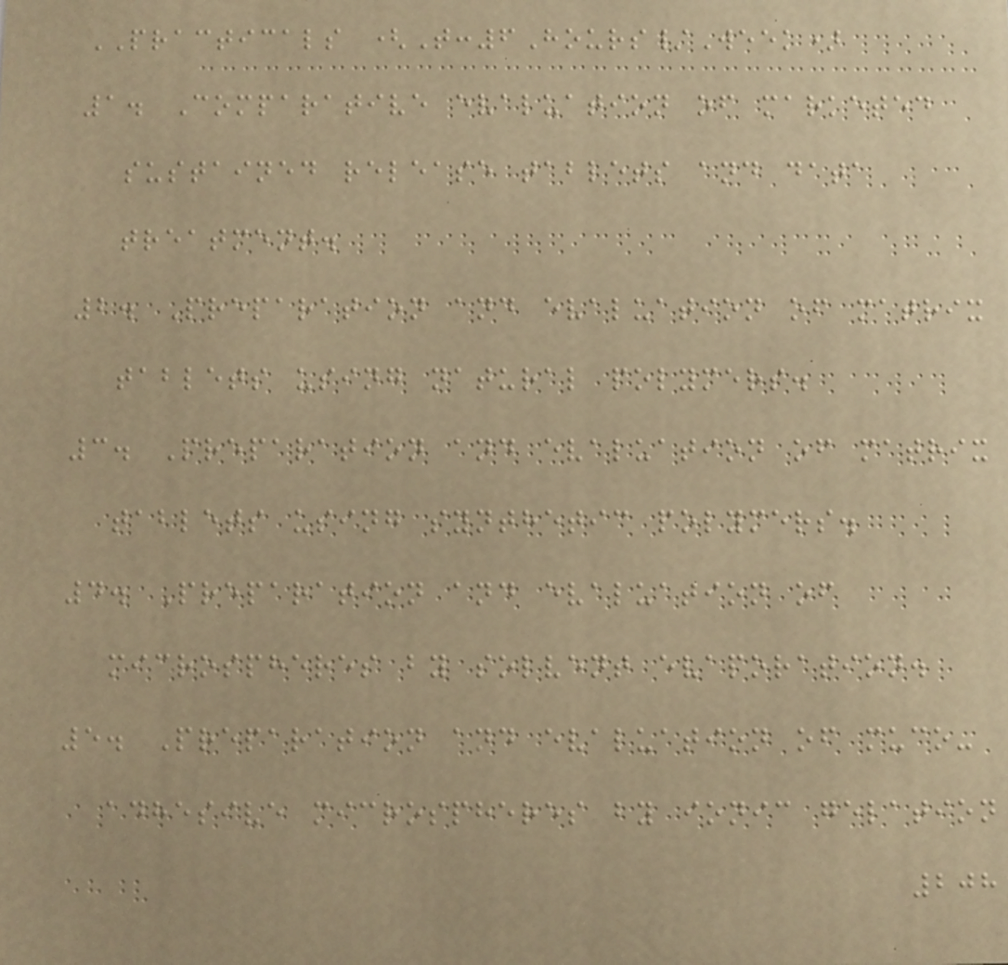PRACTICALS (T:6Hours/Week)
1. Comparative evaluation of marketed
sustained release tablets and data
treatment.
2. Preparation and evaluation of matrix
tablets using natural polymers.
3. Preparation and evaluation of matrix
tablets using synthetic polymers.
4. Preparation and evaluation of
microspheres by solvent evaporation.
5. Preparation and evaluation of muco-
adhesive microspheres by ionic gelation
208
